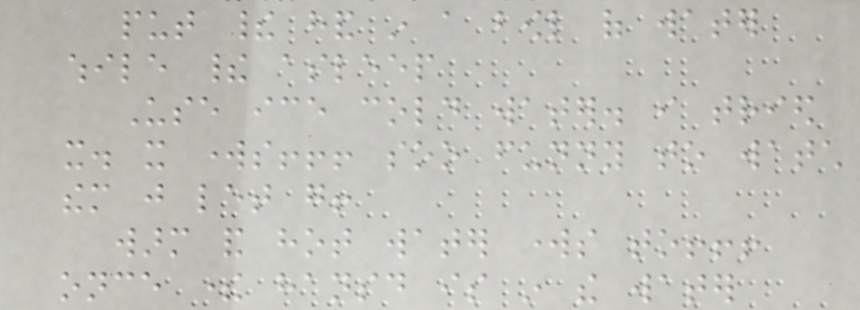put their hand in a bowl of water
while their asleep
Use ice cold water. i tried
it. it works!!! soo funny to watch
them just let go!
warm and hot water works to!!!
once there hansd is in the water
